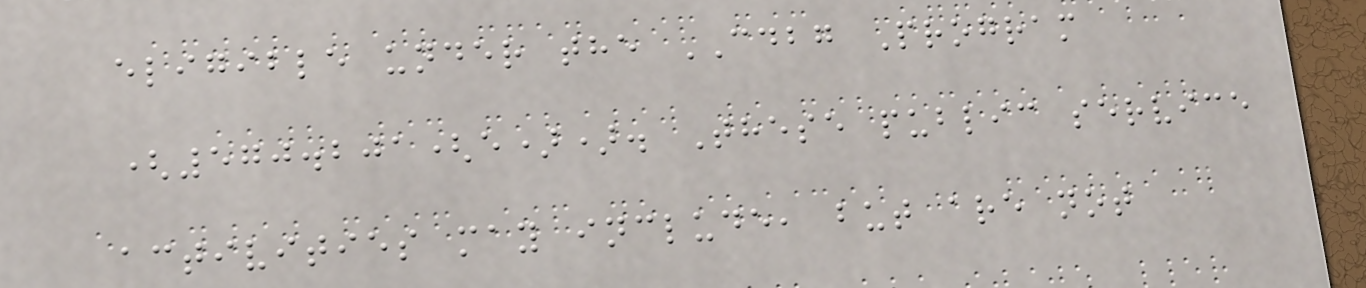eligible under the CDBG Program
(570.201(e)). These public service
activities may include, but are not
